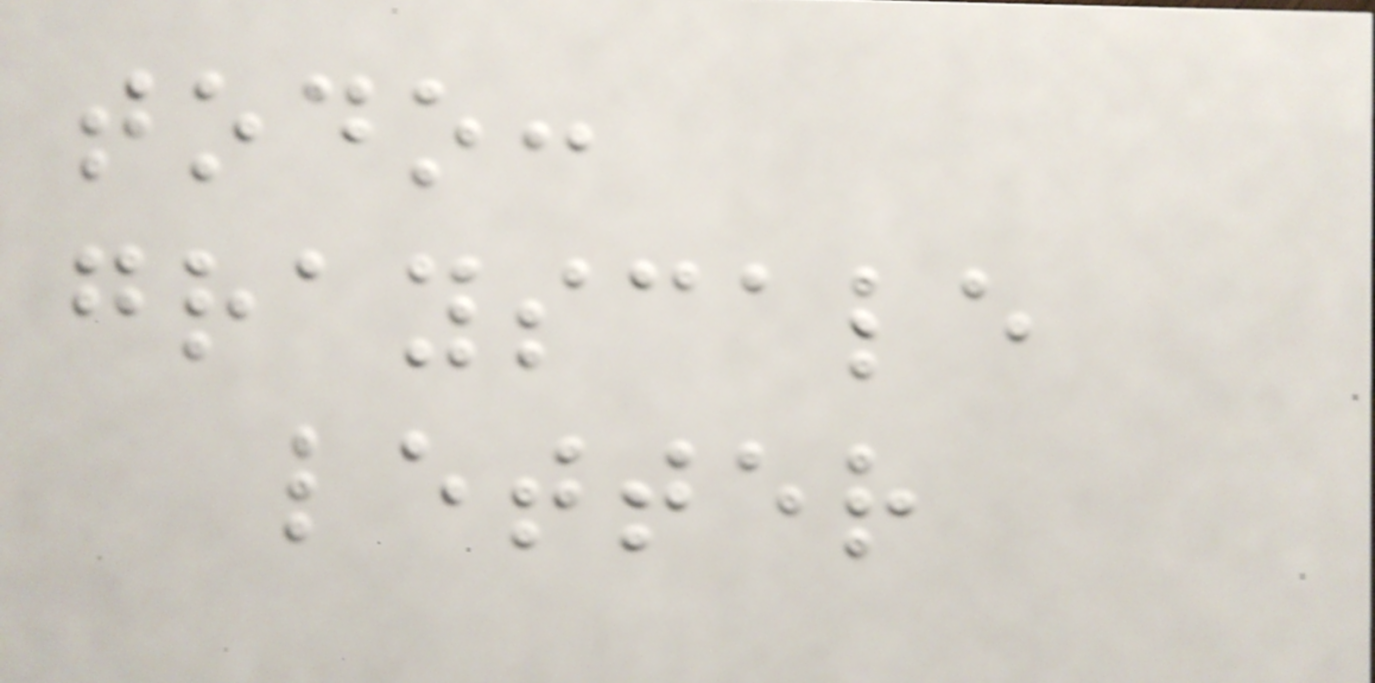todo:
grayscale
letter
